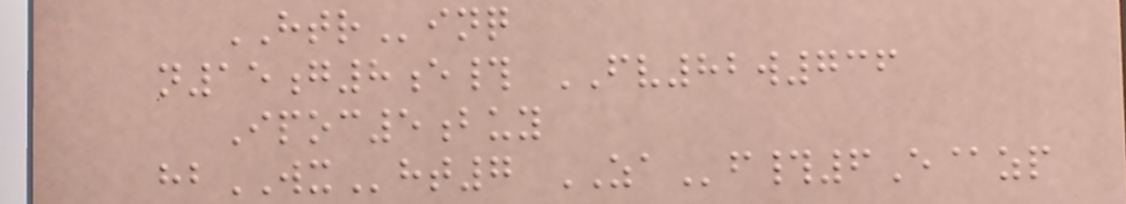HTRinq
n15g8e# FV82w736
Ipoc5buy
hbWXht7 ZAf#6E@zp
